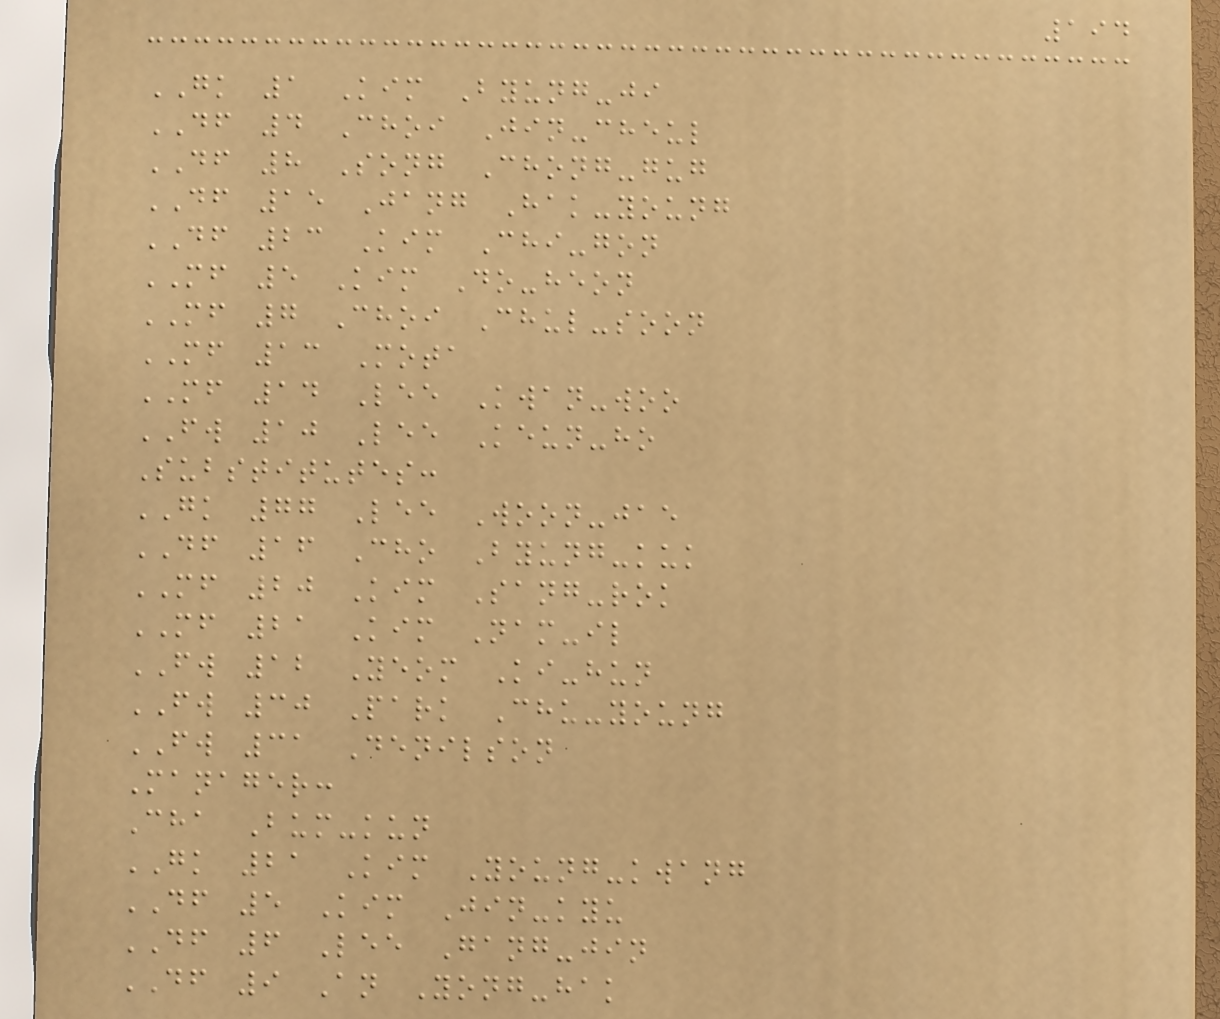194
GK 1 Kim Byung-ji
DF 4 Choi Jin-cheul
DF 8 Song Chong-gug
DF 15 Jang Hak-young
DF 23 Kim Chi-gon
MF 5 Kim Do-heon
MF 7 Choi Chul-soon
MF 13 Mota
MF 14 Lee Kwan-woo
FW 10 Lee Keun-ho
Substitutes:
GK 77 Lee Woon-jae
DF 16 Cho Byung-kuk
MF 20 Kim Sang-rok
MF 21 Kim Nam-il
FW 12 Yeom Ki-hun
FW 30 Park Chu-young
FW 31 Denilson
Manager:
Cha Bum-kun
GK 21 Kim Young-kwang
DF 5 Kim Jin-kyu
DF 6 Lee Gang-jin
DF 9 An Yong-hak
